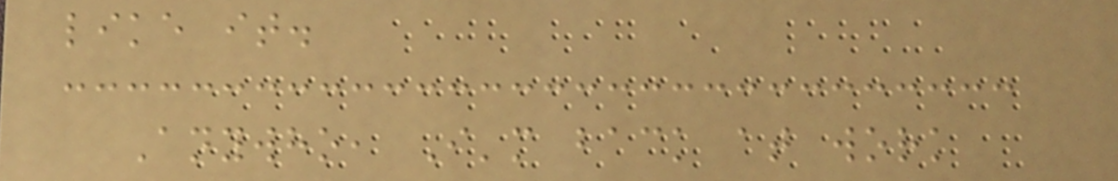like it.
Anywho, I'm back at work
